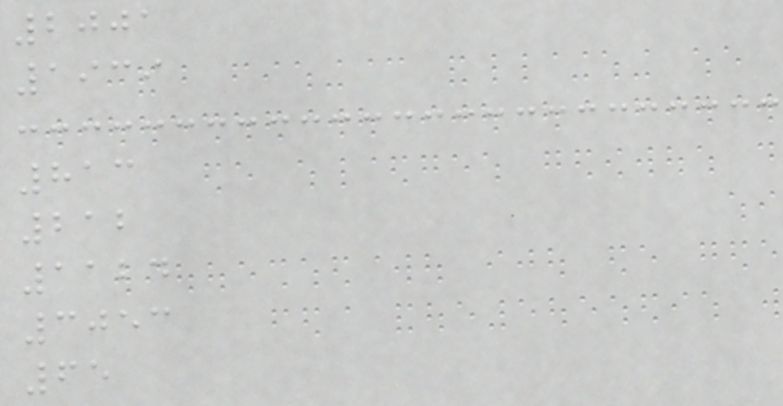2001
1939
813
212
1124
3053
65
